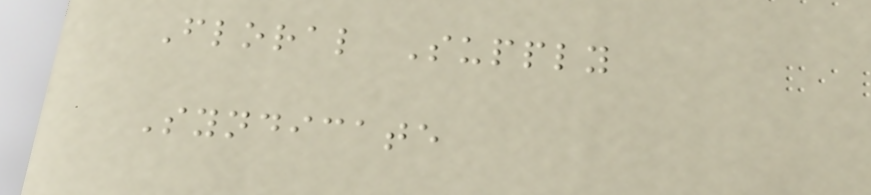Floral Supply
Syndicate
